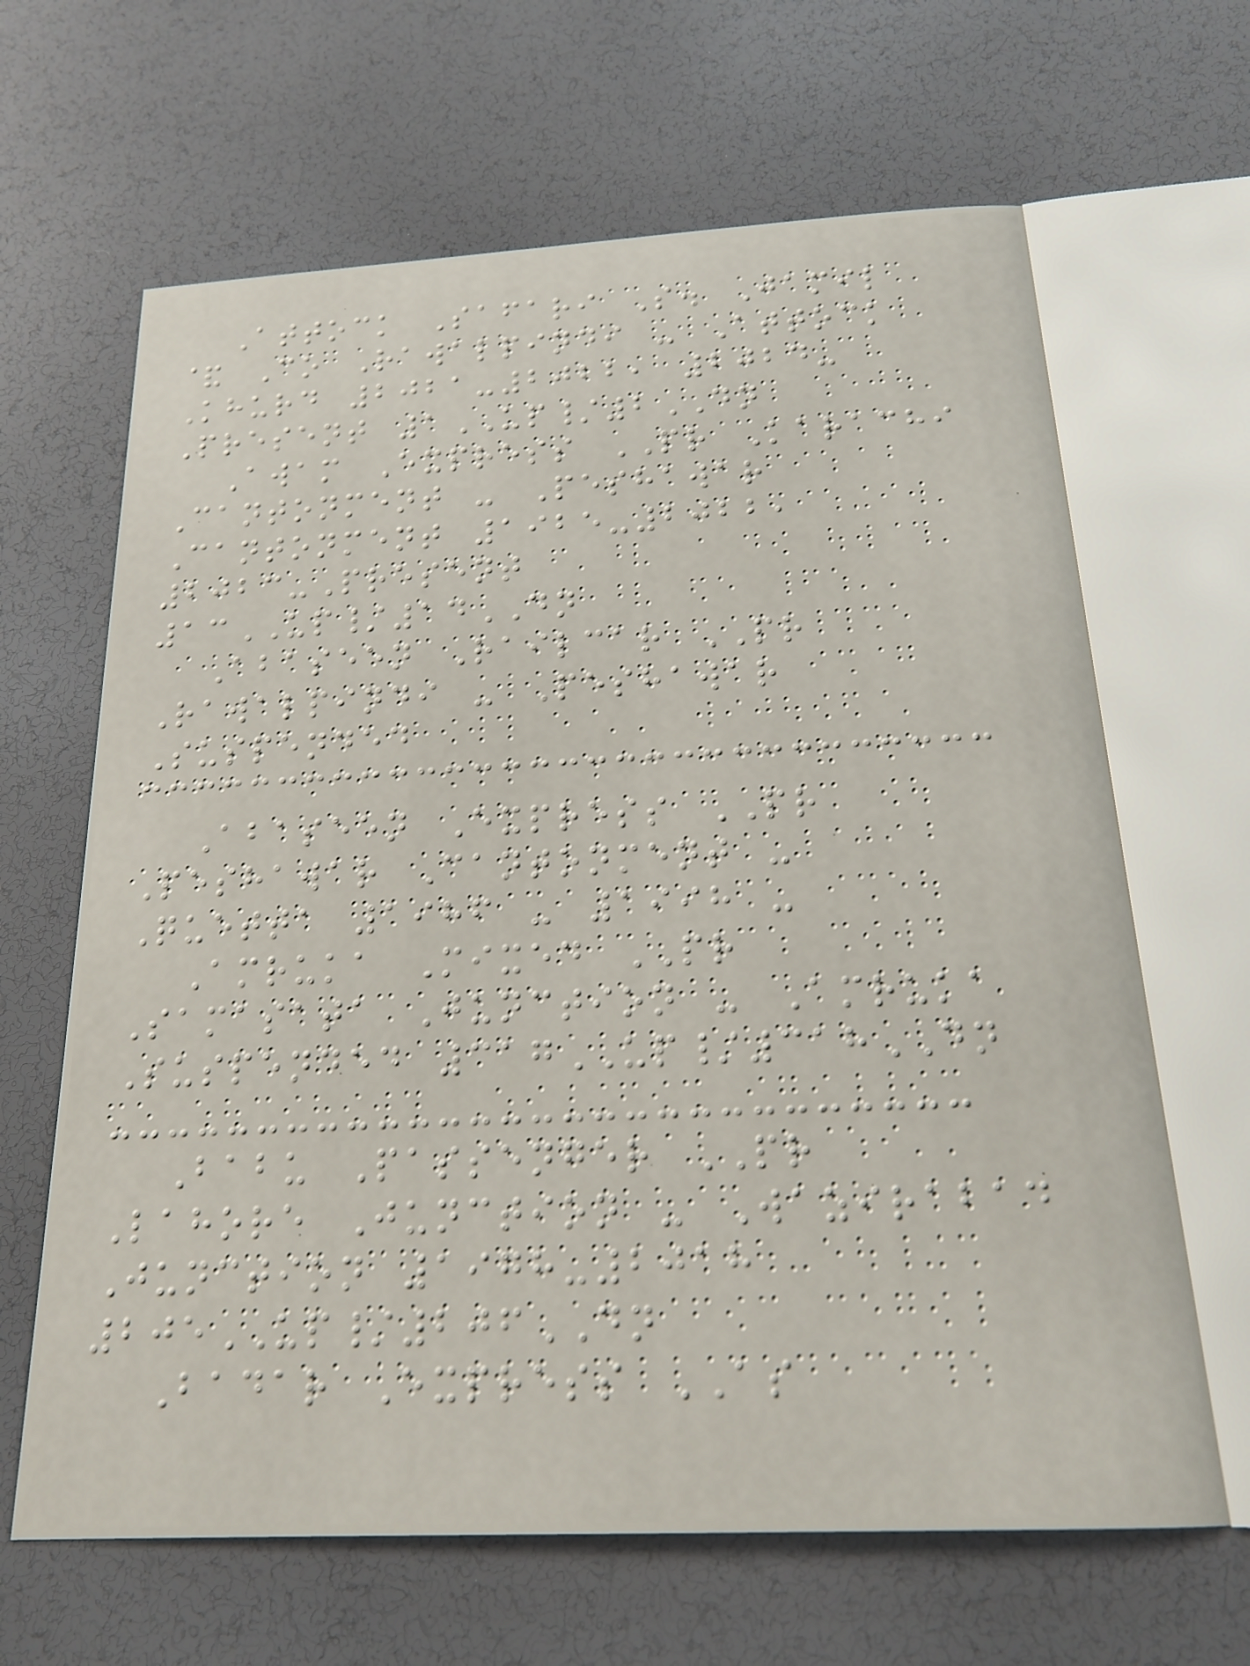Attock Safari S. Jamil
& Co Rawalpindi - Attock
Khurd 2021-2022, 2024-
Present 1UP/2DN
Awam Express PR Karachi
Cantonment - Peshawar
Cantonment 1925-2022,
2023-Present
13UP/14DN
Abaseen Railcar PR
Rawalpindi - Peshawar
Suspended
Abaseen Express PR
Peshawar Cantonment -
Quetta 1986 - 1998 -
Amruka Mixed PR
Samasata Junction - Amruka
Suspended 317UP/318DN
Babu Passenger PR
Lahore Junction - Wazirabad
Junction 1978-2018
205UP/206DN
Badar Express AS
